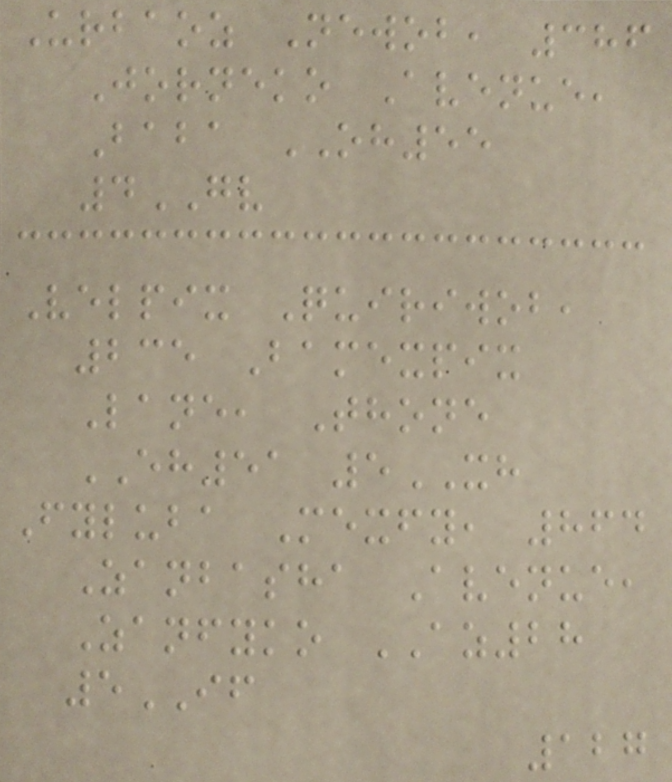Urbaoz Newob, 386
Jorneko Avenue,
Baba OH55
4GV
Velpix Quiriwob,
235 Bamexpix
Lane, Thone
EH51 5XH
Fyluba Mexfy, 864
Zanbasha Avenue,
Zanfyko AZ28
5IF
127
